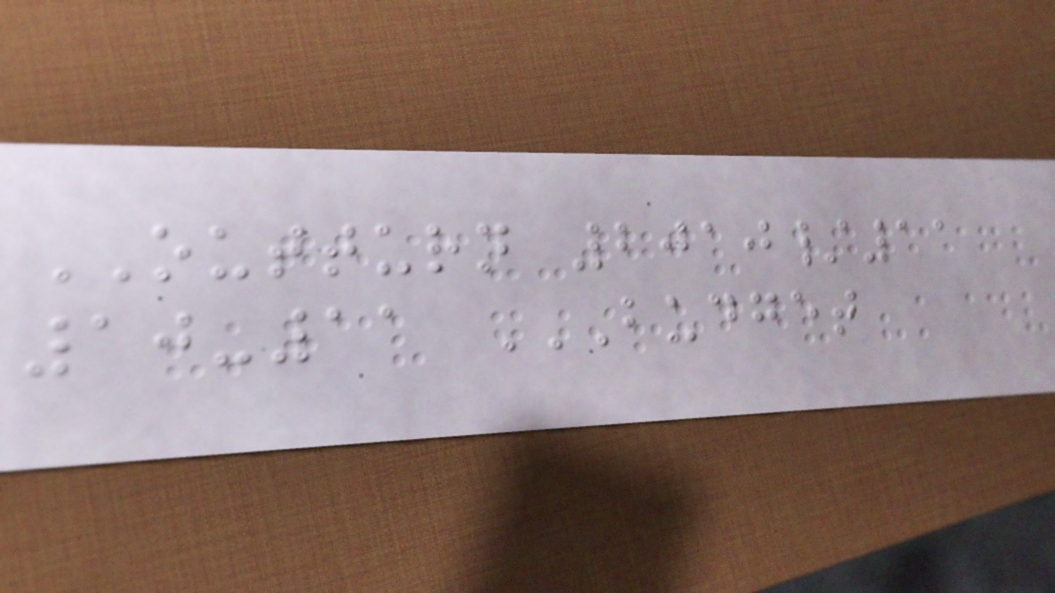OUTTURN 2010/11
10-11 BUDGET
